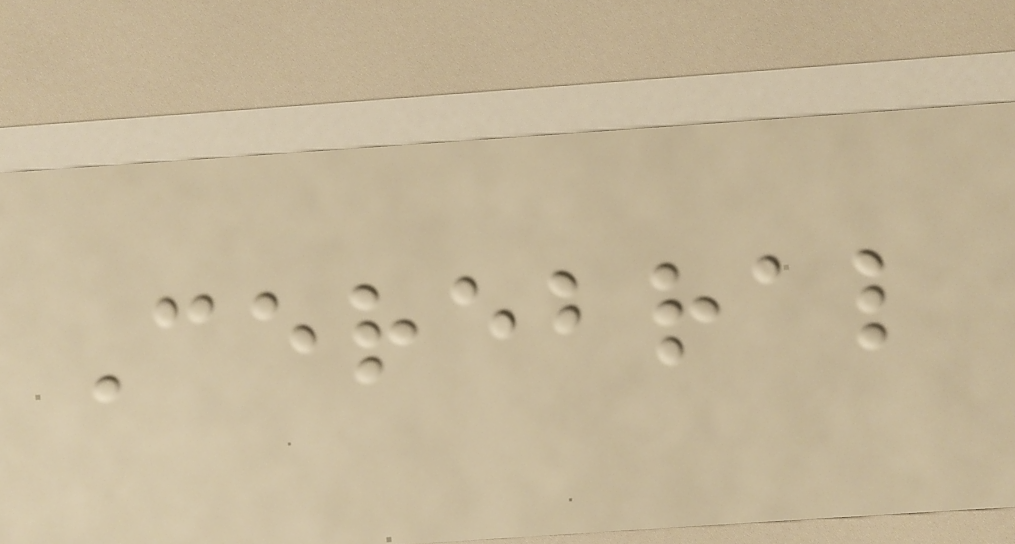Cerebral
